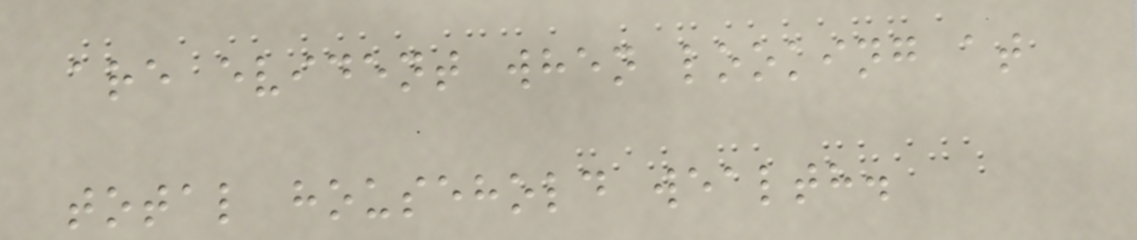are evident when looking at
total household wealth.
